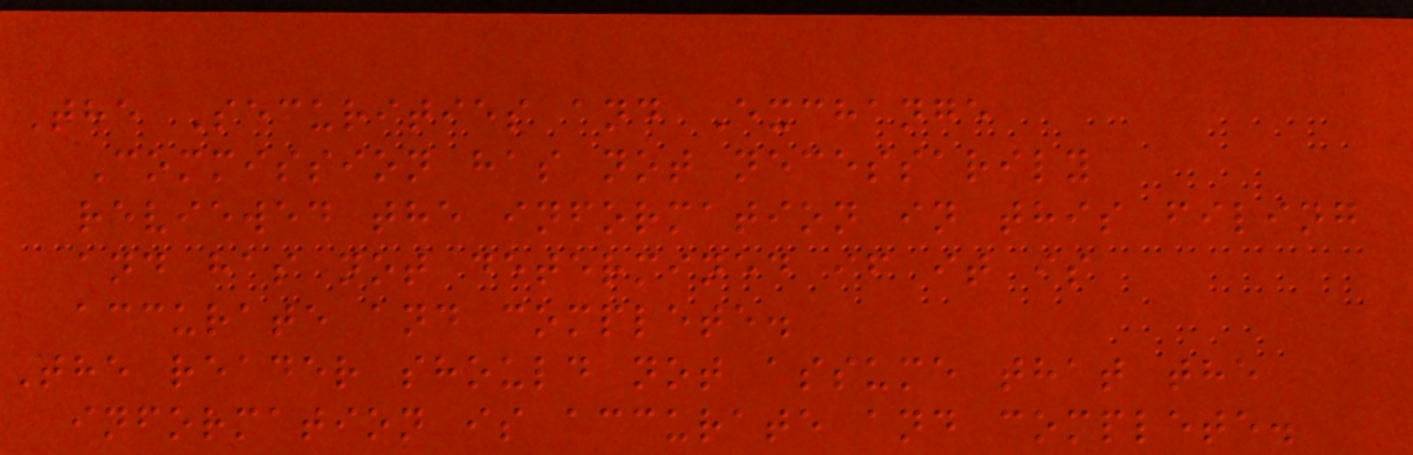The Securities and Exchange
Commission has not necessarily
reviewed the information in this filing
and has not determined if it is
accurate and complete.
The reader should not assume that the
information is accurate and complete.
